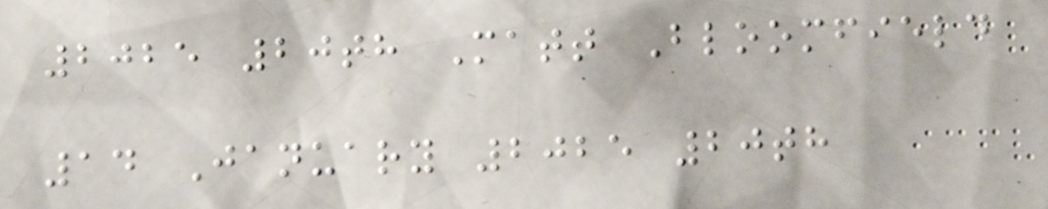2025 20th Matt Bloomfield
14 January 2025 20th
